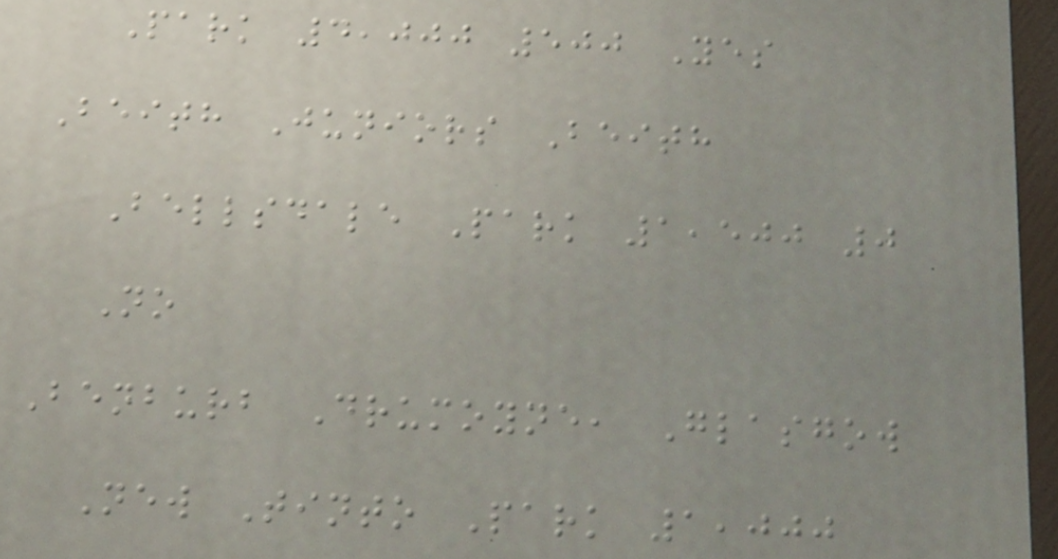Park 4,000 500 Yes
Beith Juniors Beith
Bellsdale Park 1,500 0
No
Benburb Drumoyne, Glasgow
New Tinto Park 1,000
